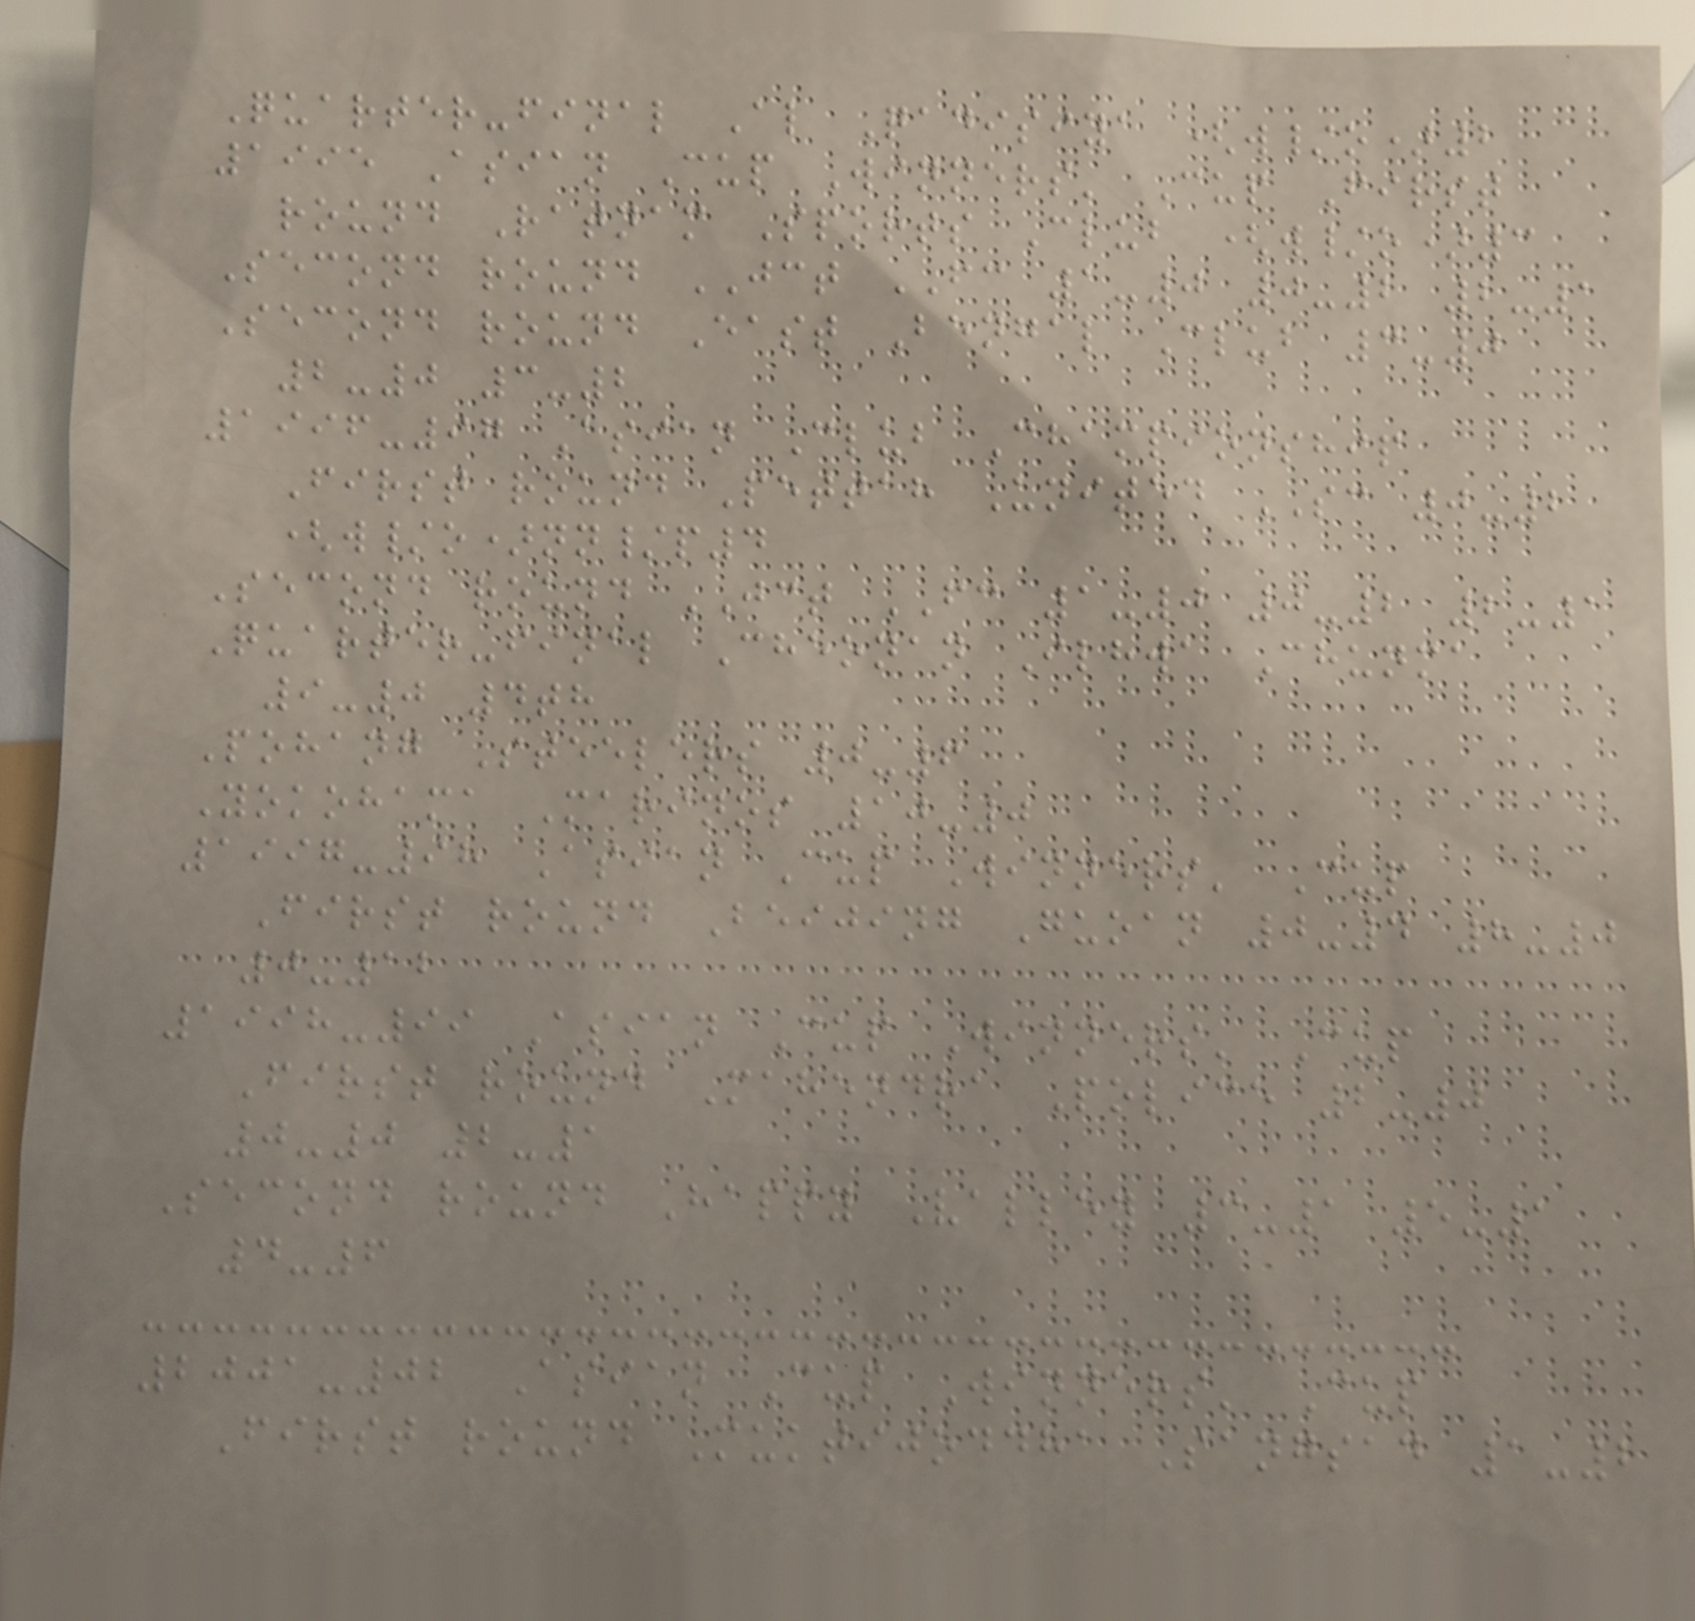Quarter-final Al Qadisiya (w/o)2
1995 Asian Cup Winners' Cup First
round Ratnam Sports Club (w/o)3
Second round JCT FC 1-0 0-2 2-1
Second round East Bengal Club 3-0
2-0 3-2
1996-97 Asian Club Championship
First round Pettah United SC 0-2
(w/o)nn/p4
Second round JCT FC 1-0 0-2 2-1
Quarter-final Cheonan Ilhwa Chunma
9-0 4th
Pohang Steelers 0-6
Yokohama Marinos 10-0
1997-98 Asian Cup Winners' Cup
First round Beijing Guoan 0-4 8-0
0-12
1998-99 Asian Cup Winners' Cup
First round Mahendra Police 2-0
0-0 2-1
Second round Happy Valley 3-1 5-1
4-6
2001-02 Asian Cup Winners' Cup
First round Muktijoddha Sangsad 1-2
